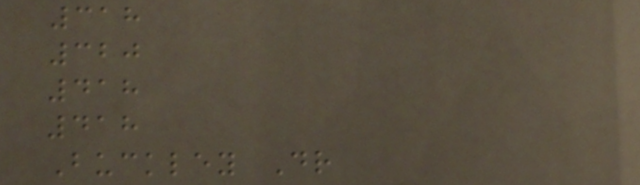318
320
418
418
Buckley Dr
